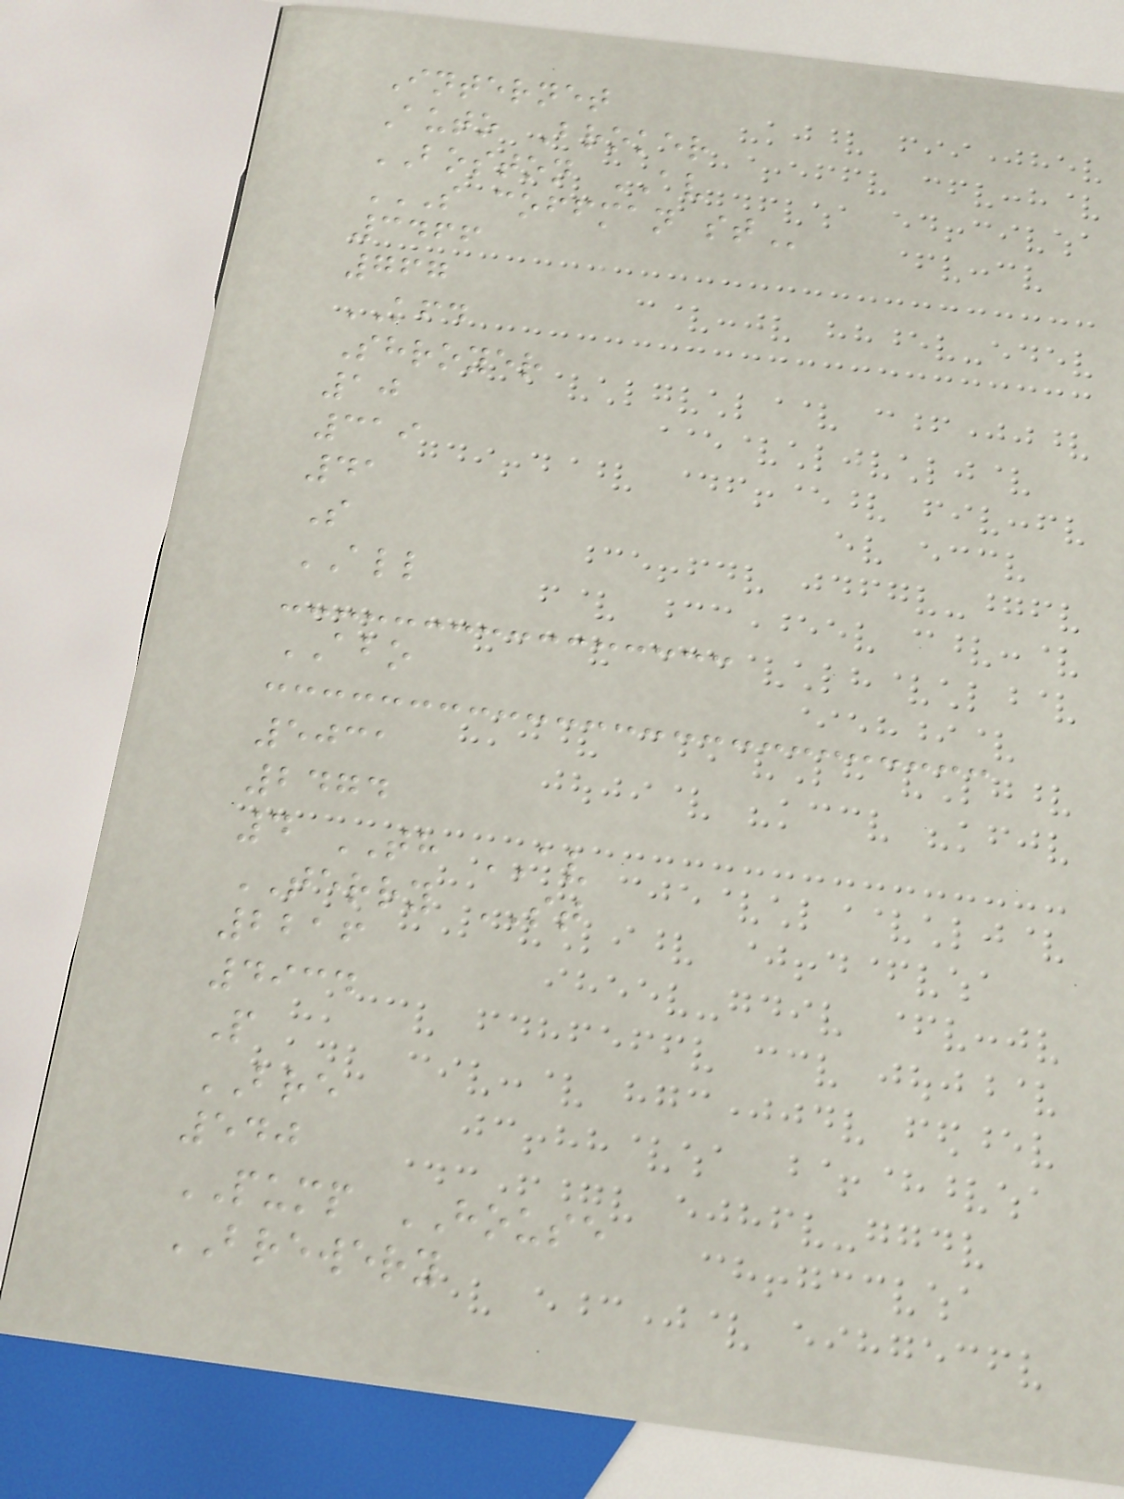Internet
Auto Broker
BOSTON AV
S COFFMAN ST
3466
767
KFD
Shroyer
10
319
41
S
ALL
ABO
5031
2474
4 TH AV
TERRY ST
2216
4934
P
BRE
540
PUMP HOUSE
BREWERY
